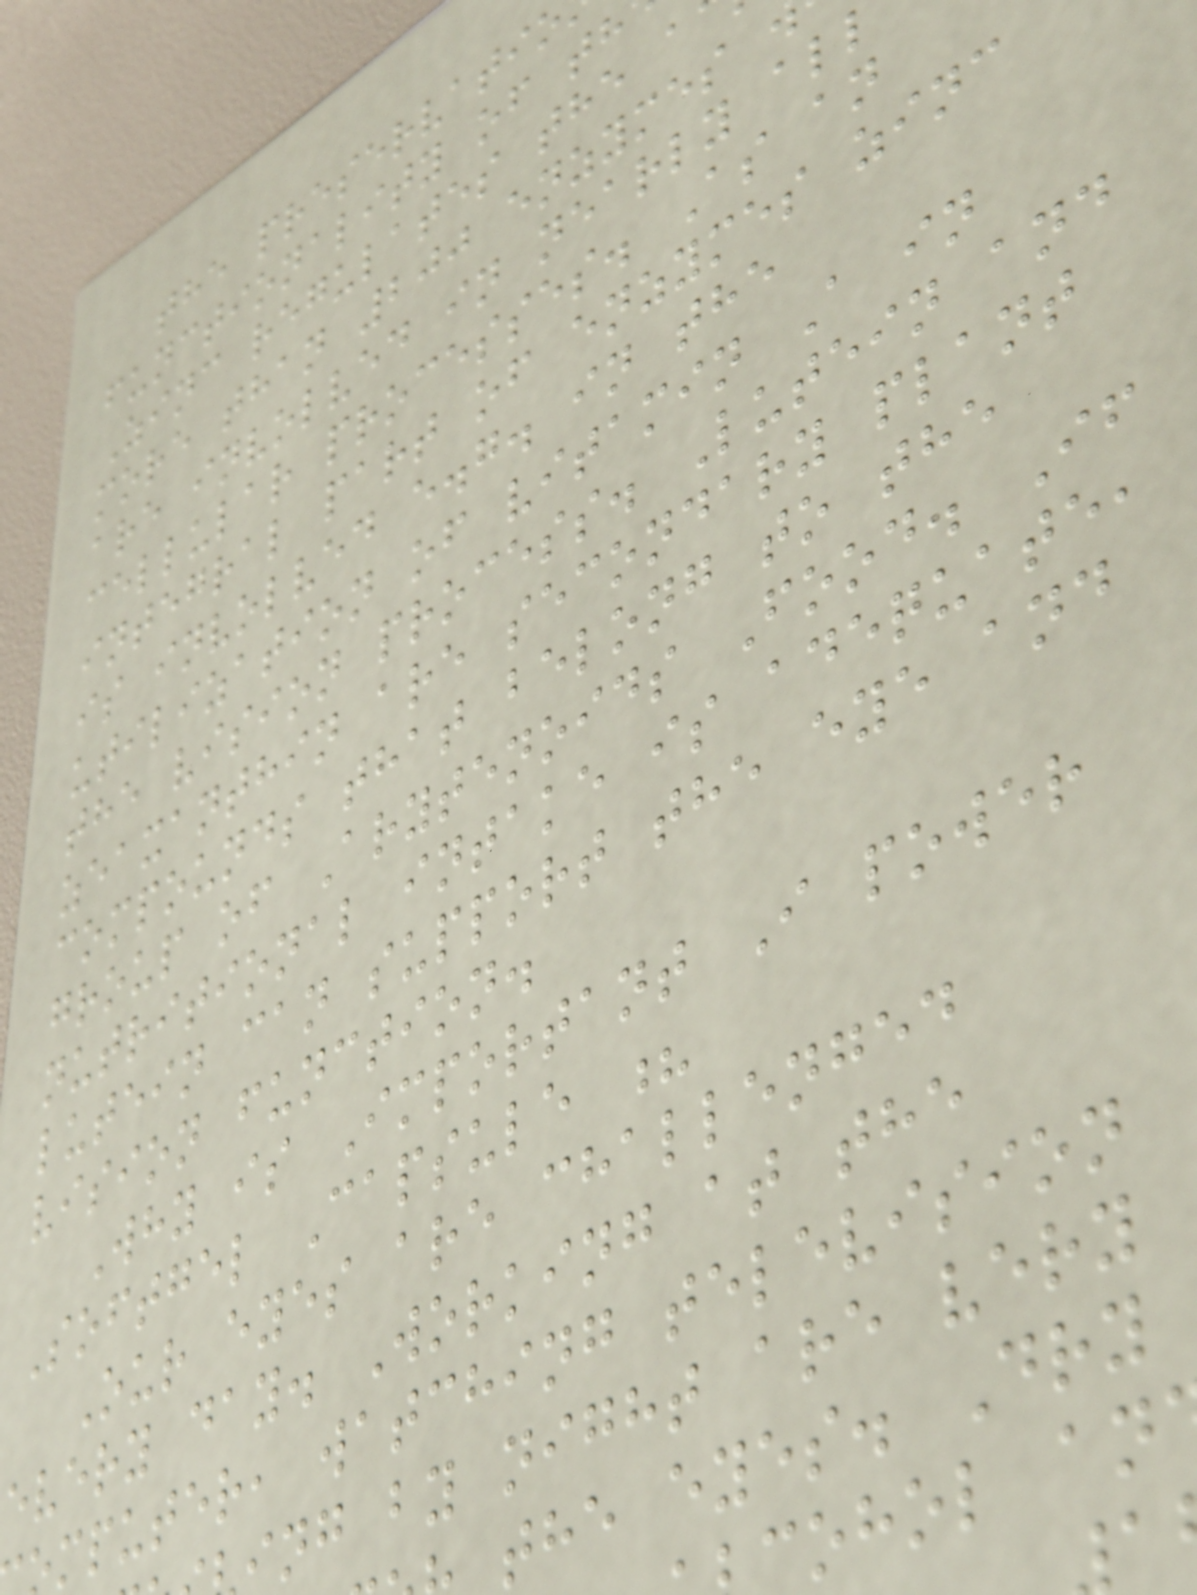the preservatio
functionality of th
Zinc regulates the a
more than 200 enzymes
are involved in nearly al
cellular processes. As an
integral part of enzymes zinc
is involved e.g. in the
utilization of vitamin A in
the vision process. Lutein and
zeaxanthin are secondary plant
compounds that belong to the
group of Arytenoids Food. If
nutritional intake is adequate,
lutein can support the eye and
vision function.
Why is Important I power
Softgel Capsule ?
Our eyes are challenged
every day. Working at the
mputer, watching television
ing by night are very
the eyes. Dry
